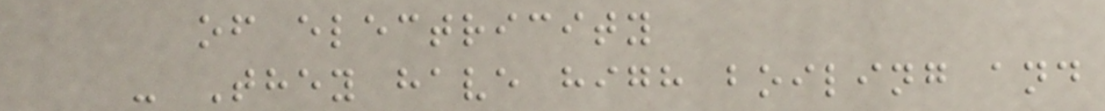of electricity
- They have high boiling and
